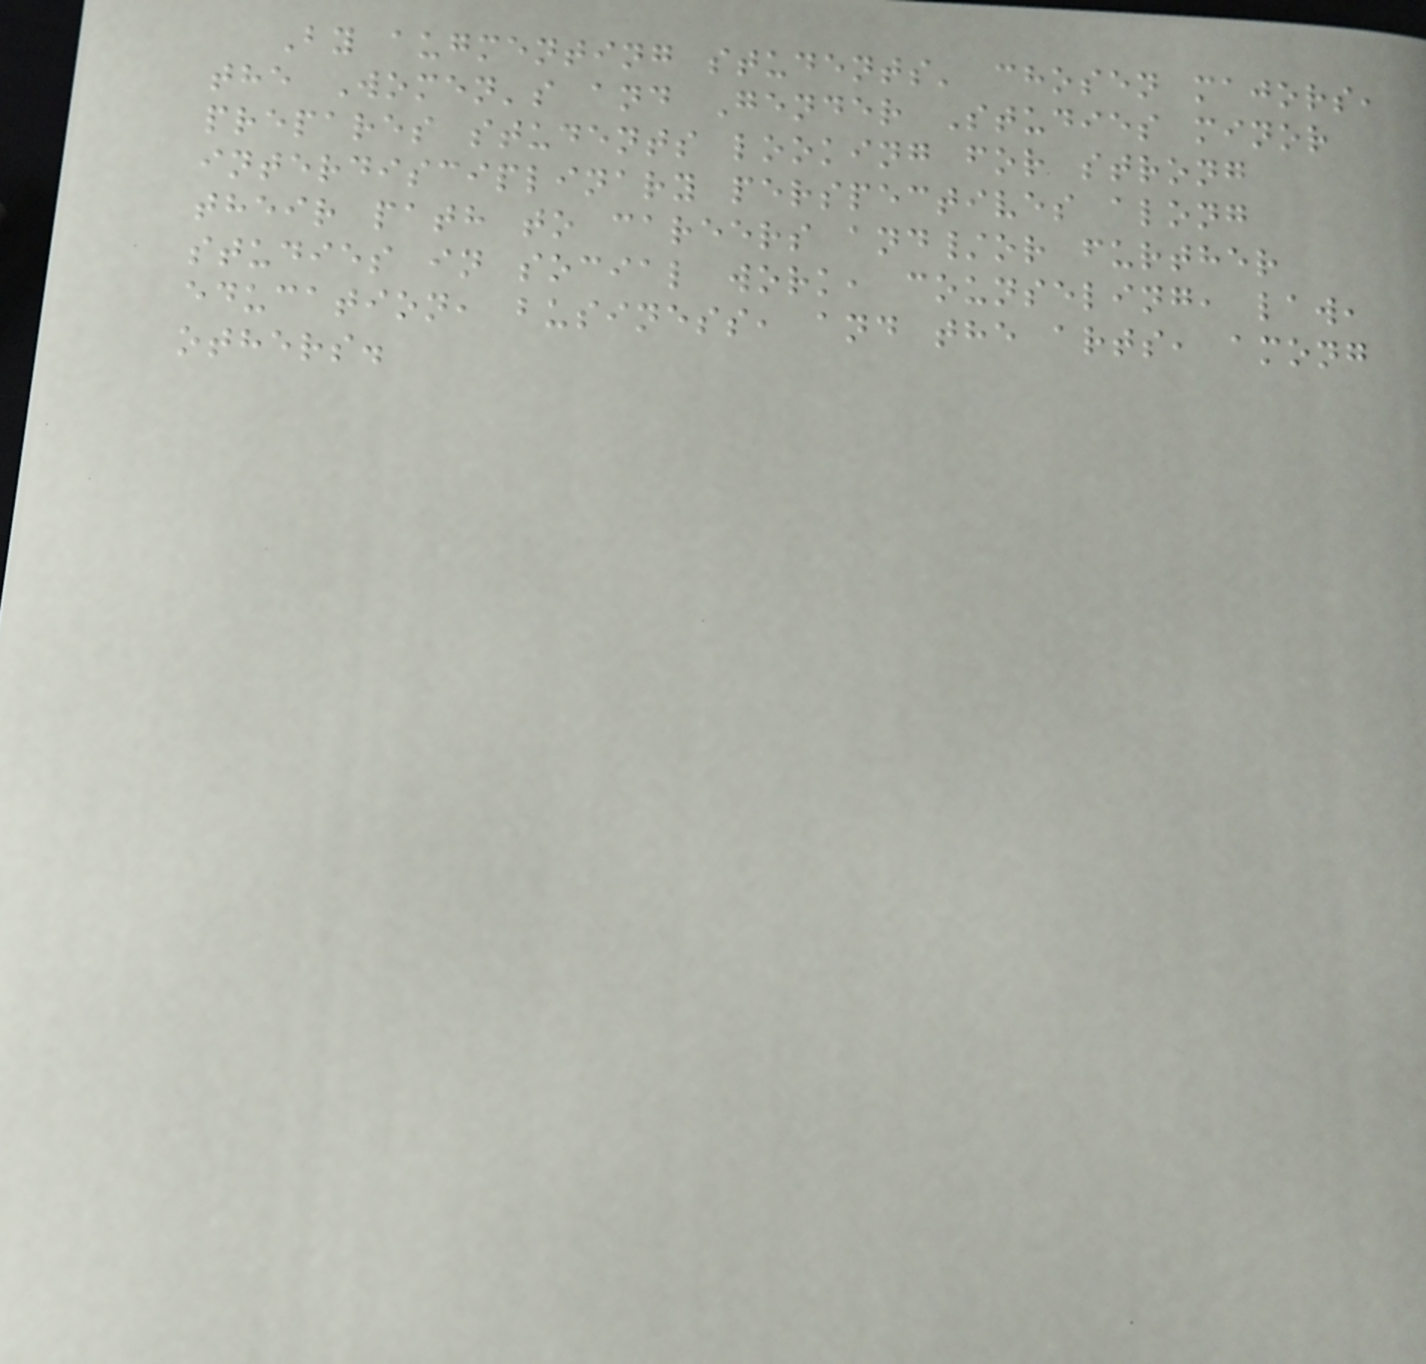By augmenting students' chosen majors,
the Women's and Gender Studies minor
prepares students looking for strong
interdisciplinary perspectives along
their path to careers and/or further
studies in social work, counseling, law,
education, business, and the arts, among
others.
